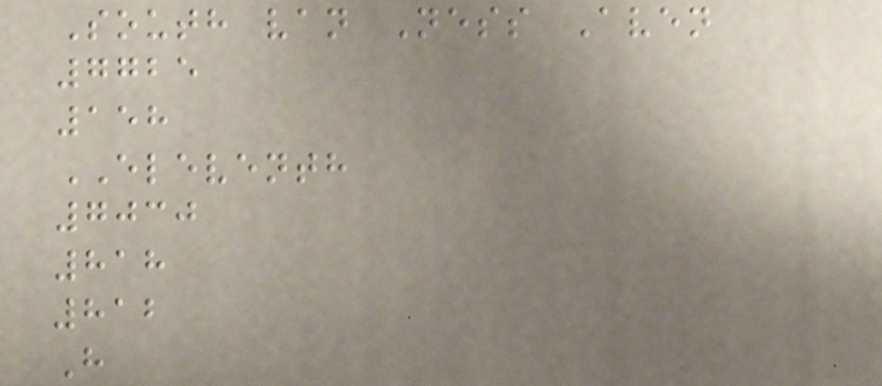South van Ness Aven
7725
158
ELEVENTH
7030
818
812
H
